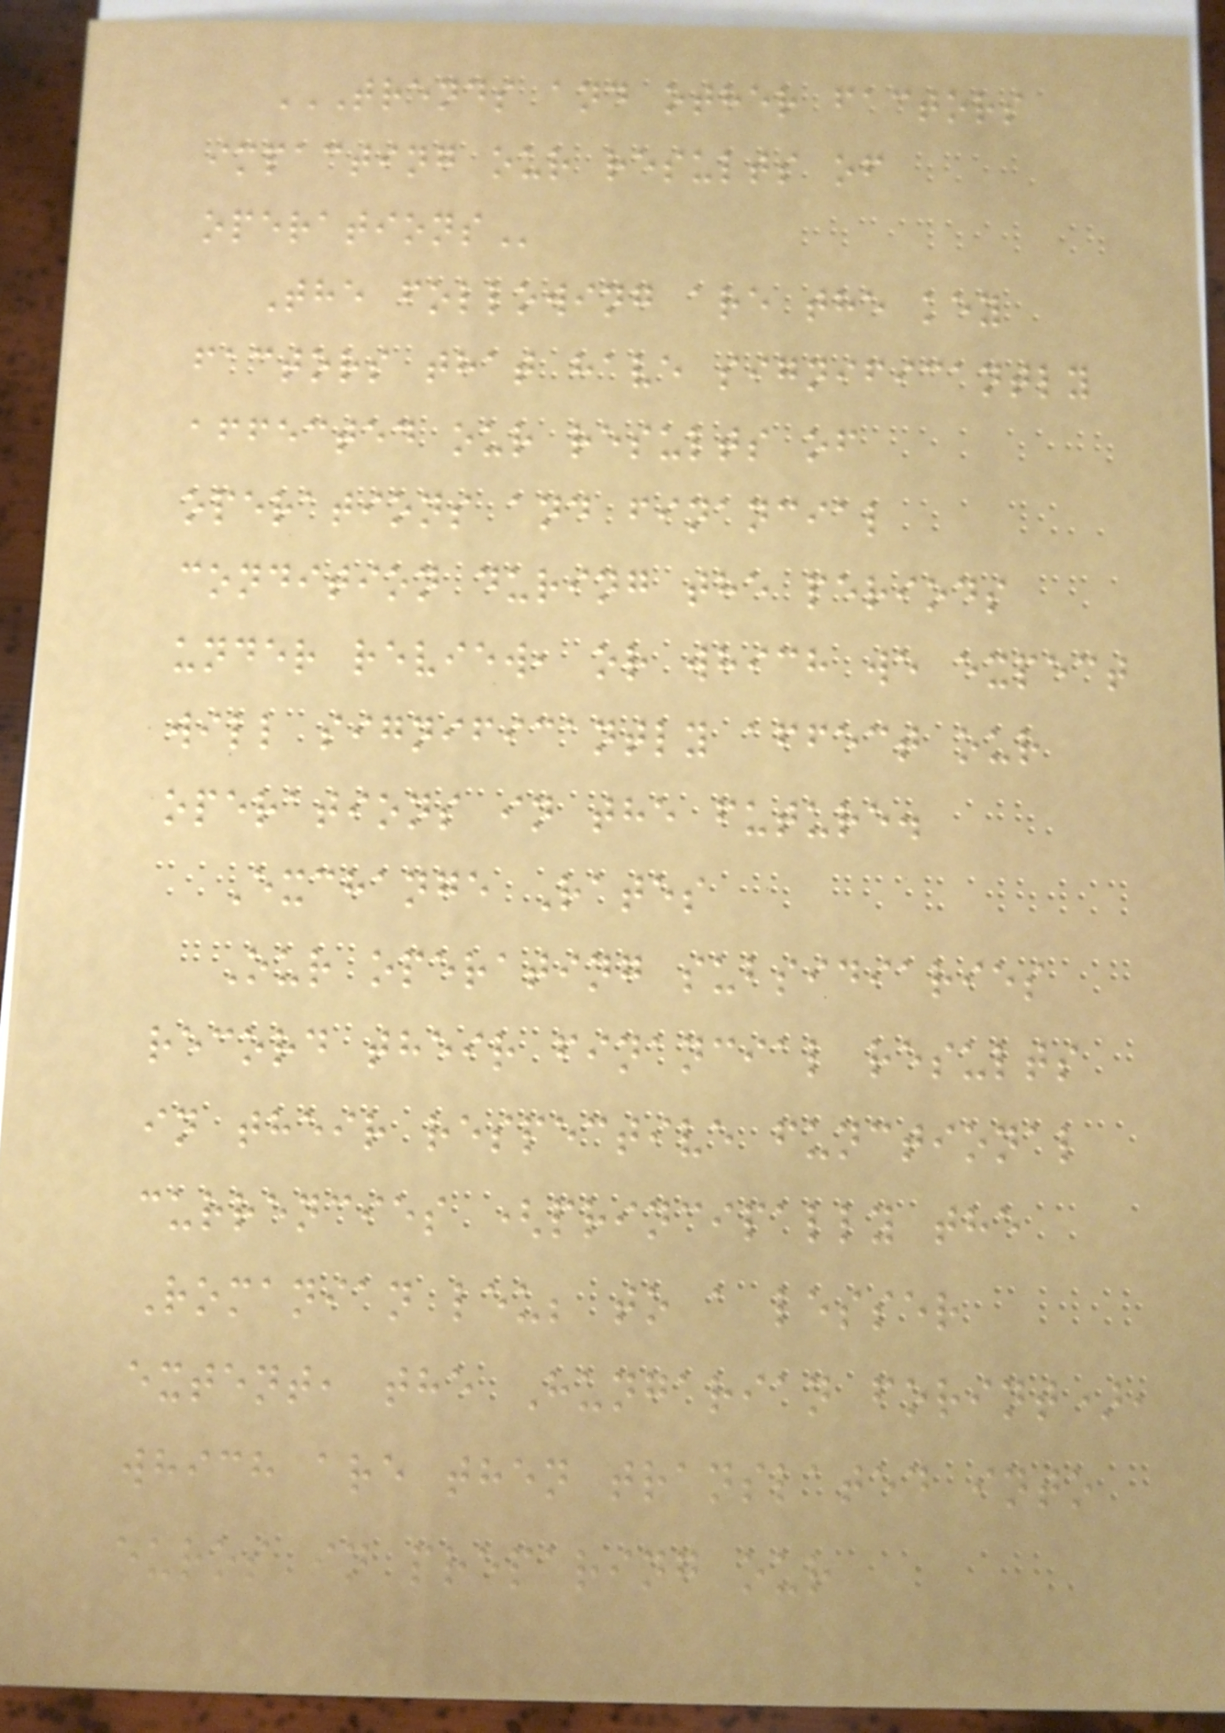TRENDS AND OTHER FACTORS
IMPACTING OUR RESULTS OF
OPERATIONS
The following are the key
factors that have significantly
affected our results of
operations and financial
condition during the periods
under review, or which we expect
will significantly affect our
operations in the future.
Exchange Rates
Our operating subsidiaries
record their financial results
in their respective functional
currencies (principally the
Romanian leu; to a lesser
extent, the Hungarian forint),
which are then translated into
euros in preparing our
